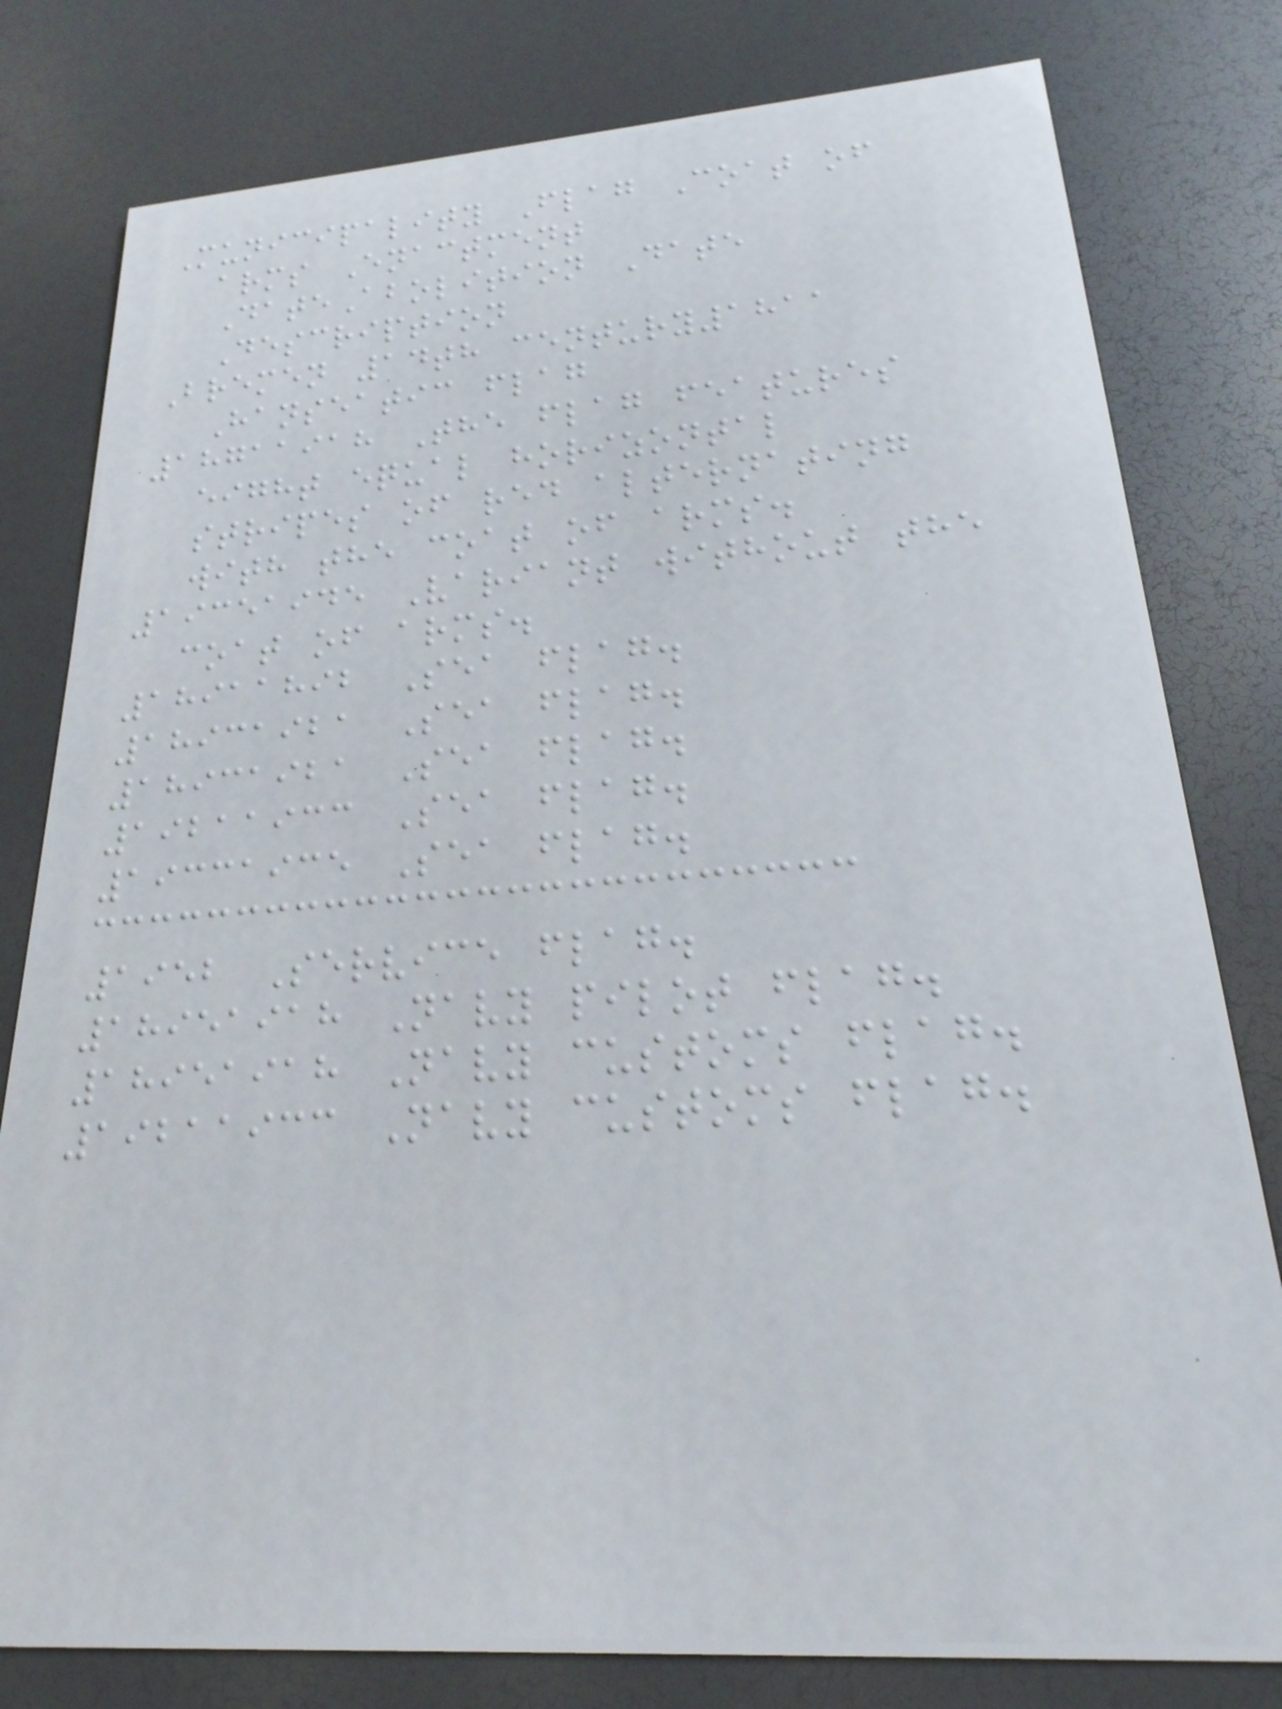Municipality Flag Coat of
arms Enactment
DateAbolition Date
Description
Bremen 14th century1811
Hanseatic flag
18711918 The flag features
eight equal horizontal
stripes of red alternating
with the coat of arms.
19351945 Variant without the
coat of arms.
18911892 Sea flag.
18931921 Sea flag.
18931921 Sea flag.
19211933 Sea flag.
19331935 Sea flag.
1952 Service flag.
18951918 Navy pilot flag.
18951918 Navy customs flag.
19211933 Navy customs flag.
